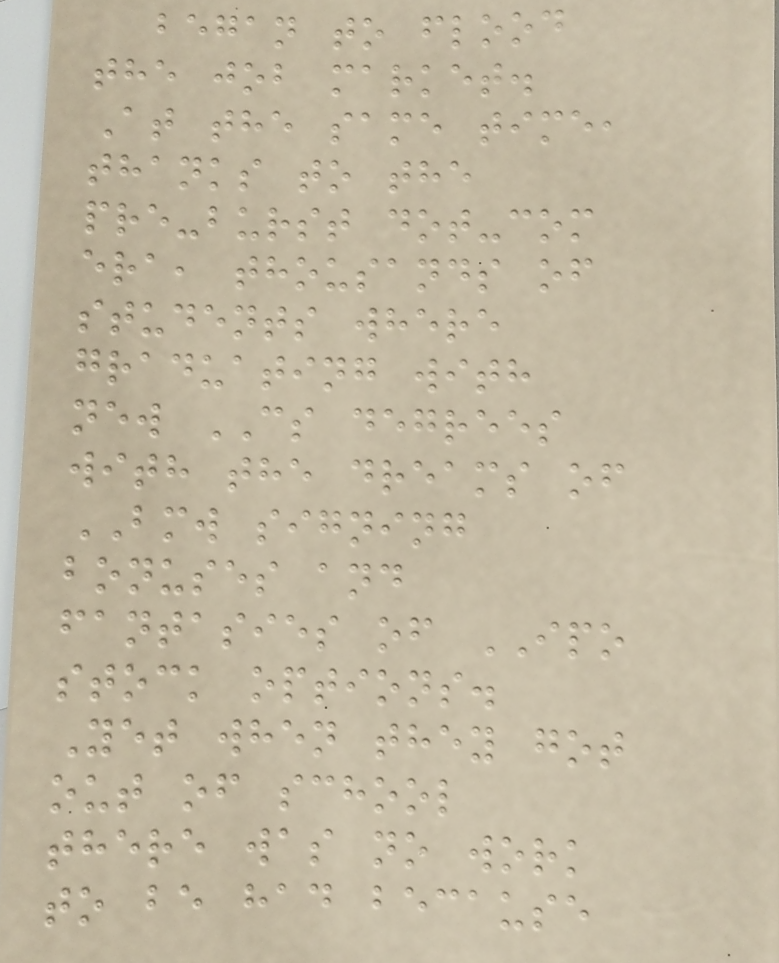began to flood
the job market.
At the same time,
thanks to the
pre-burst dot-com
era, thousands of
students where
graduating with
new CS degrees
with the dreams of
BMW signing
bonuses and
fantasies of IPO
stock options.
Yet when they got
out of school
there was no work
to be had because
